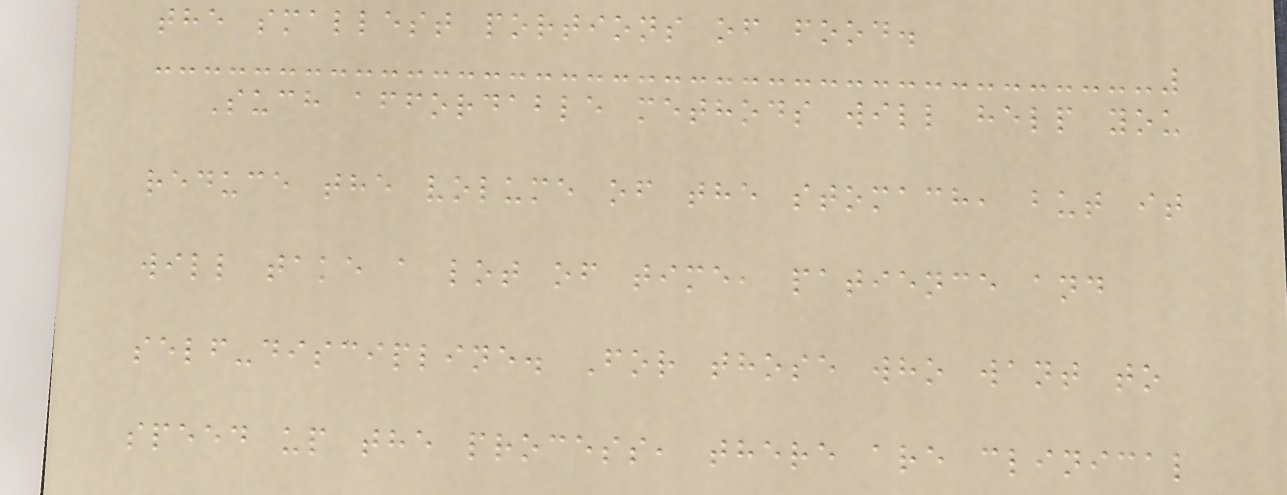the smallest portions of food.
Such affordable methods will help you
reduce the volume of the stomach, but it
will take a lot of time, patience and
self-discipline. For those who want to
speed up the process, there are clinical
